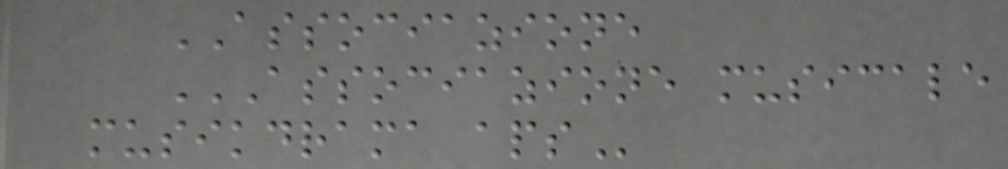ASSOCIAZIONE
ASSOCIAZIONE MUSICALE
MUSIKDRAMA APS
